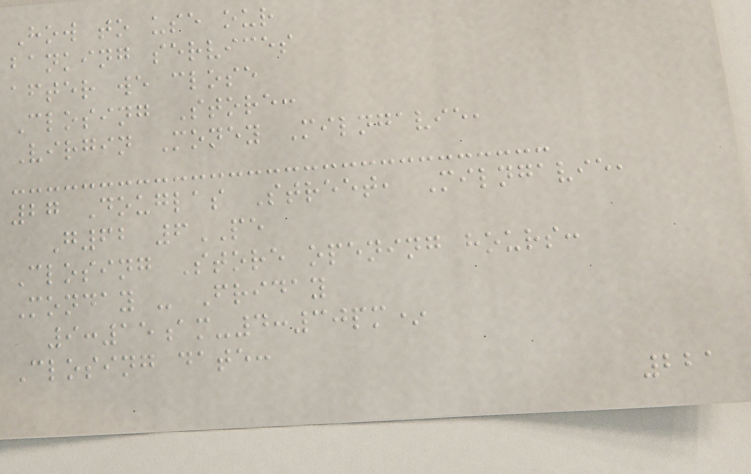How to use our
banking services
after we close
Closing Store:
Virgin Money Milngavie,
27 Douglas Street, Milngavie,
G62 6PE
Closing Store opening hours:
Monday - Friday
9:15am-4:30pm*
Closing date:
221
